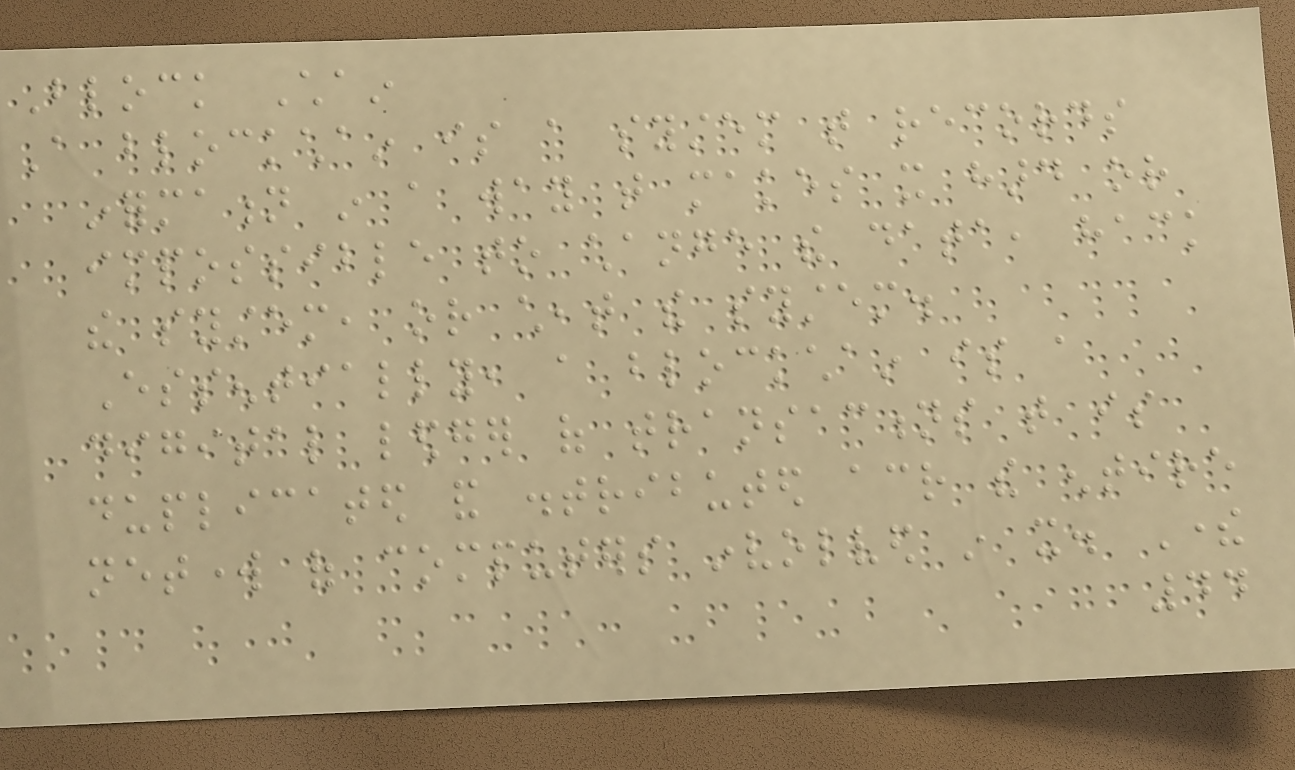Block Chain
A blockchain is a system that records
information in a way that makes it hard or
impossible to change the data, hack
the system, or cheat the system.
Essentially, a blockchain is a
digital ledger of transactions that is
duplicated and distributed across the entire
network of computers involved in it. There
44
